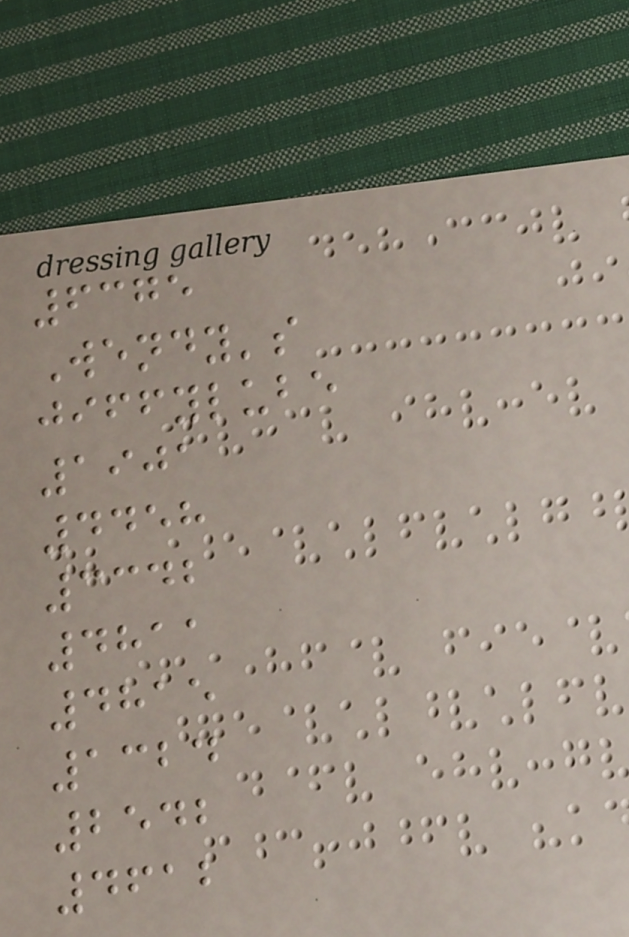6375
Wendy's
jiffylube
1901
4458
3342
4811
4815
1324
2542
4612
